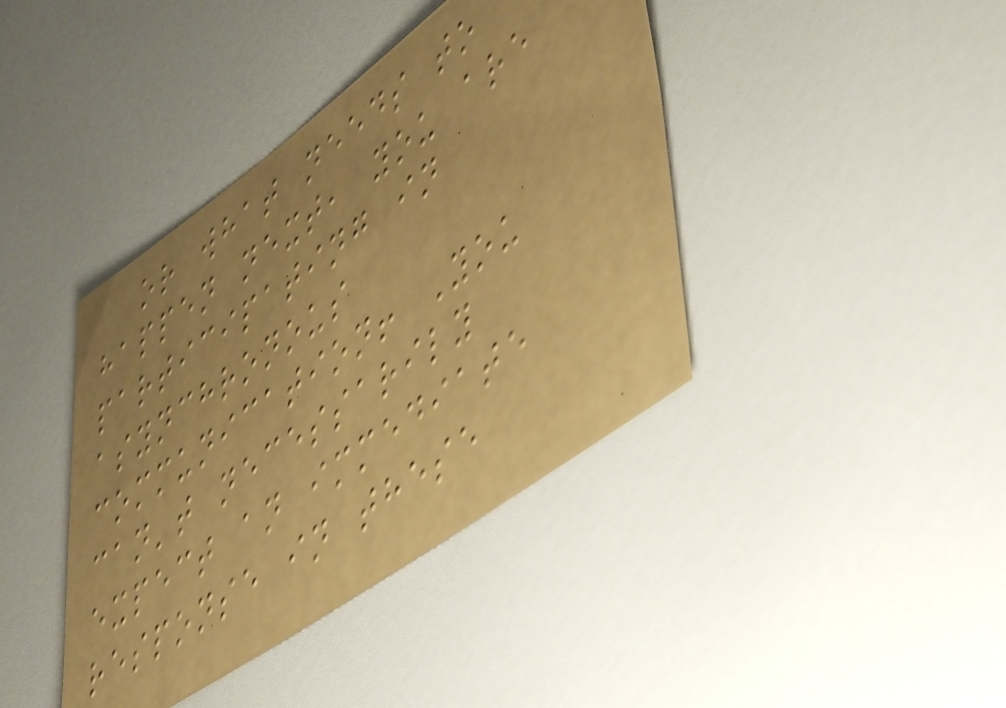or what needs to
happen next, you are
participating in
asynchronous
communication! You
can't necessarily
expect an immediate
response in these
